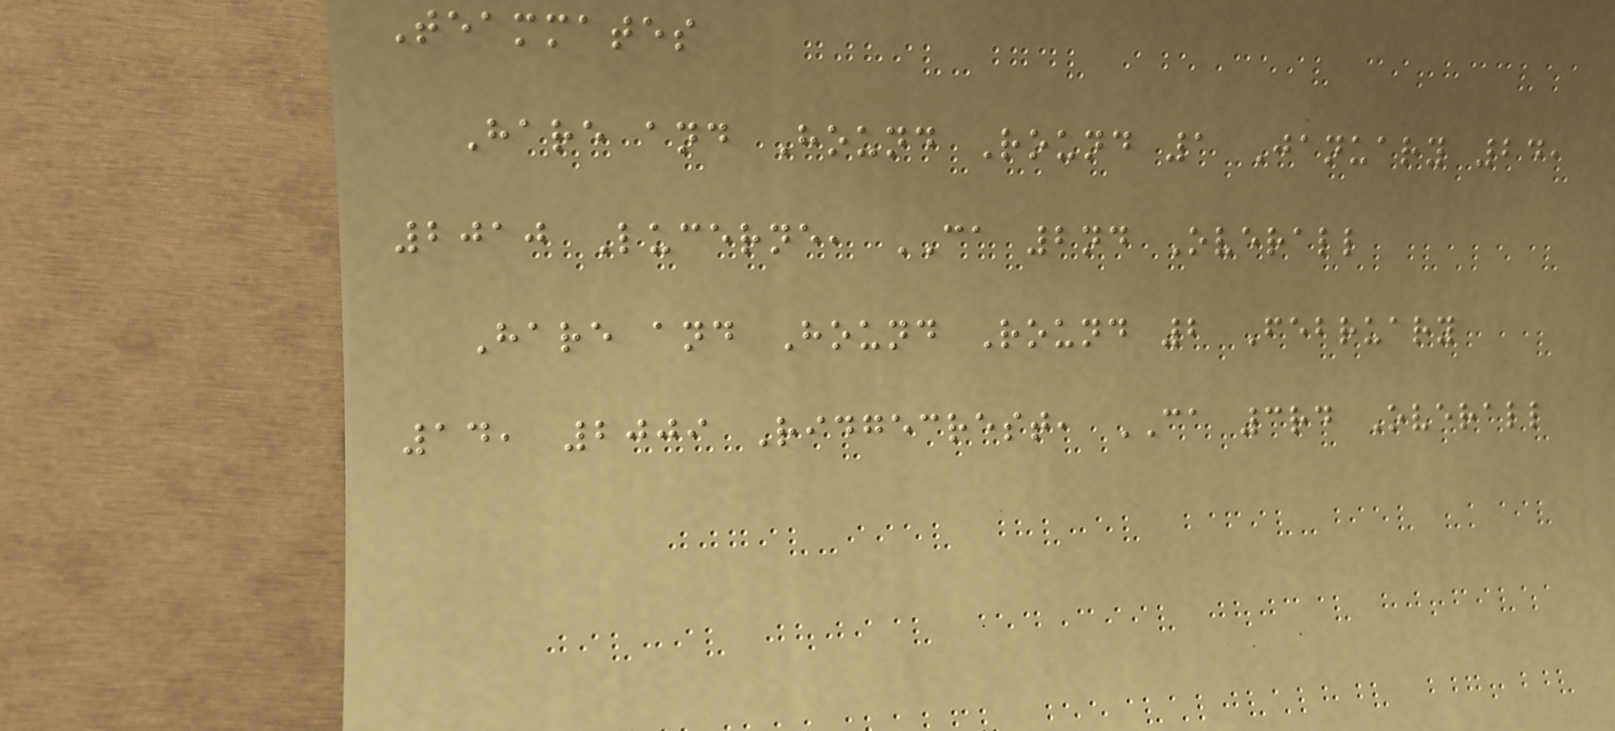Teammates
Hare and Hound Round 1 January 24,
2010 Lucerne, CA 2nd Overall
Hare and Hound Round 2 February
14, 2009 Ridgecrest, CA 3rd Overall
